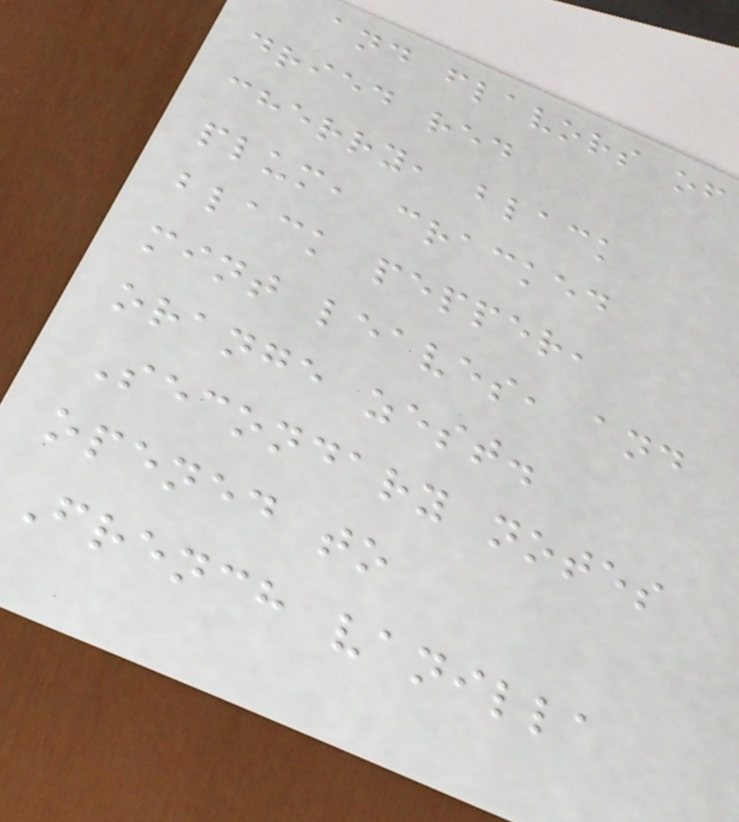and flavors of
dried red
cherry, black
plum, cracked
black pepper,
mint leaves, and
orange zest.
Secondary notes
opened to
French vanilla
